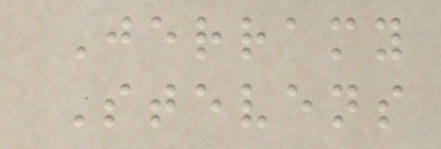Jerramy
Stevens
